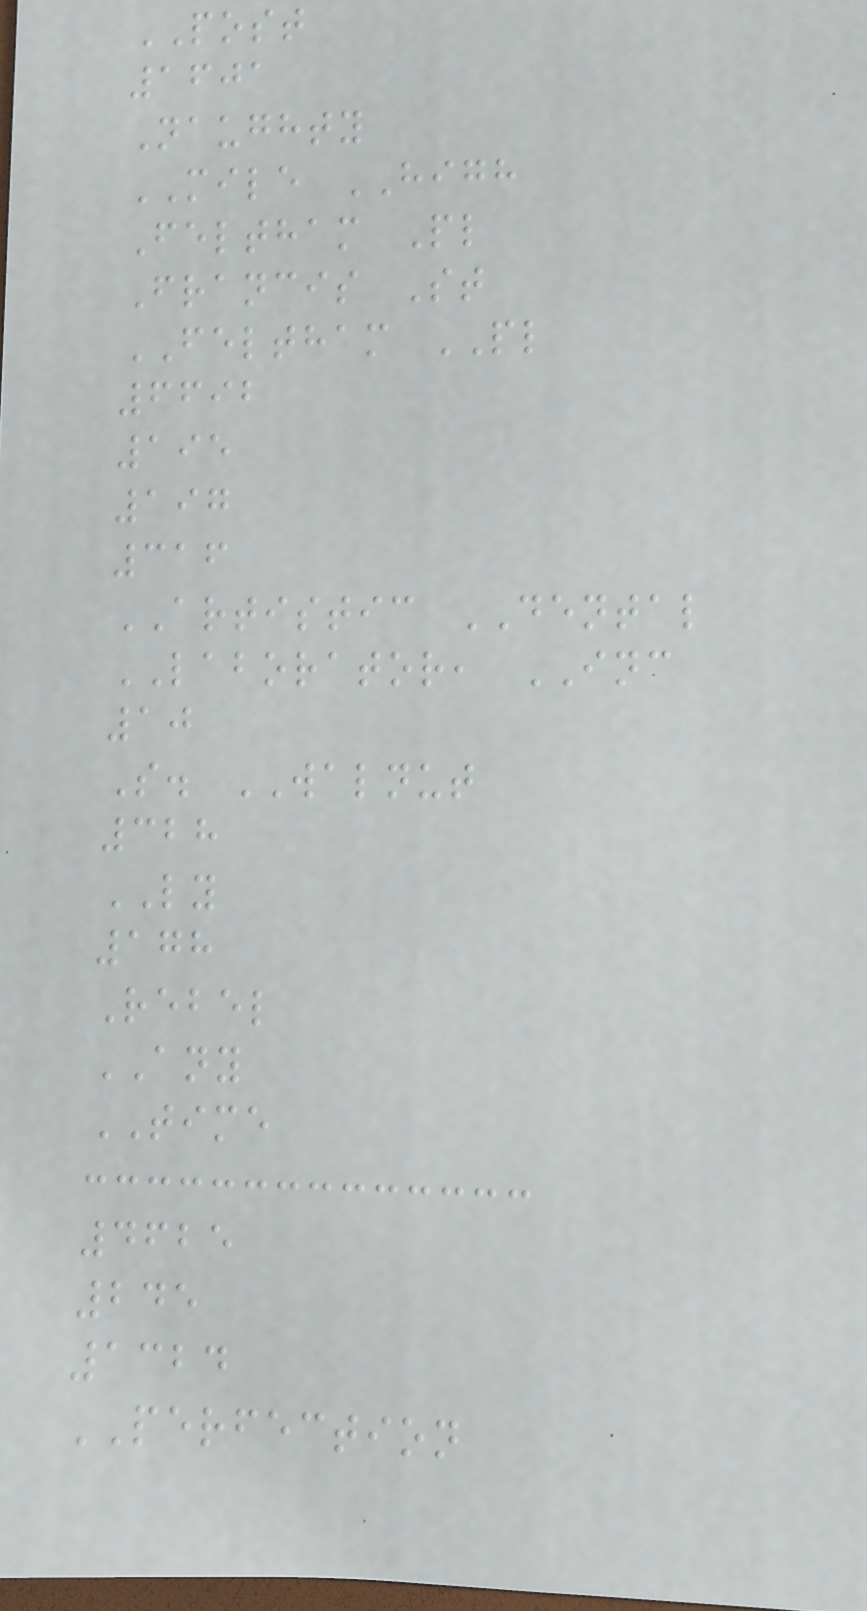POST
1601
Naughty
MILE HIGH
Feltham Pl
Francis St
FELTHAM PL
6692
195
197
316
ARTISTIC DENTAL
LABORATOR, INC
10
S. WALNUT
328
LY
178
Rebel
ANY
TIME
4625
245
1324
PERFECTION
